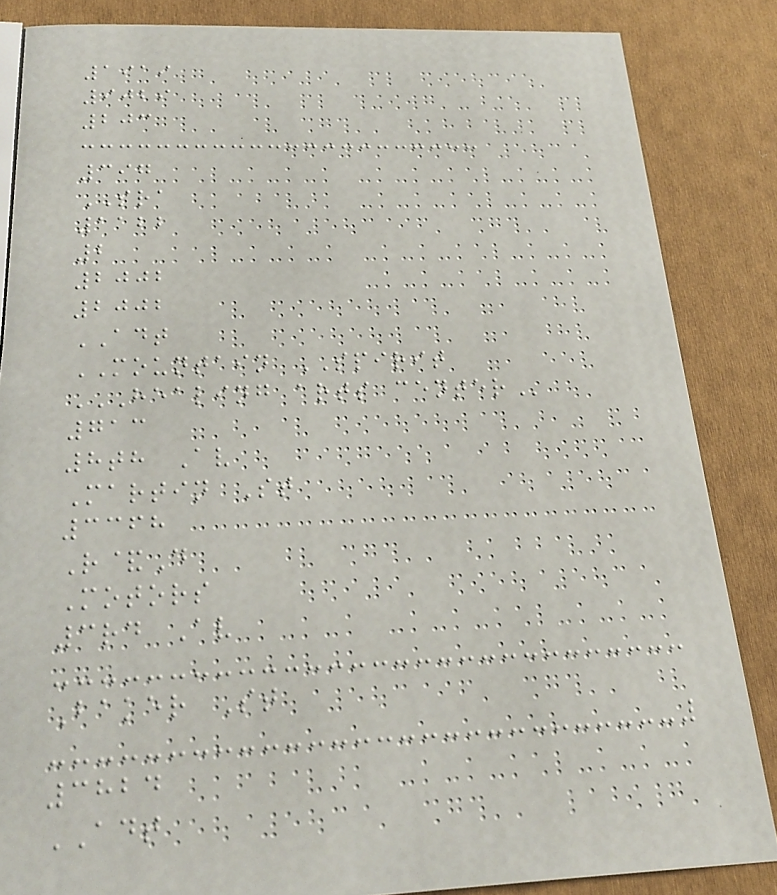1919
9029
203
397
SRA
1122
2
2002
2002
ADT
MOUNTAIN SPIRIT
HEALING ARTS CENTER
713
8th Av
Martin St
3368
R&D
Motors
3rd Av
Baker St
3824
ADT
